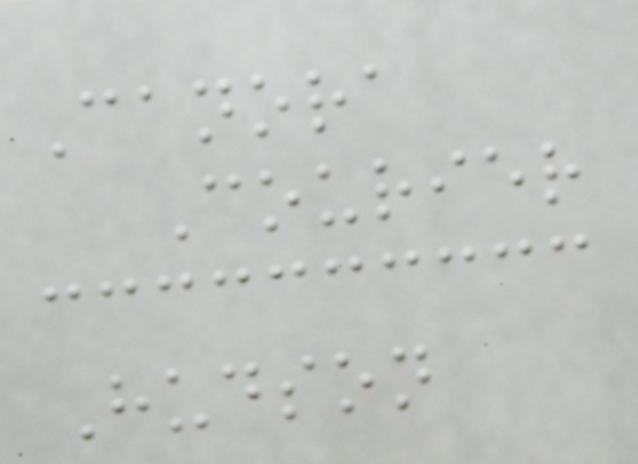Canora
Courier
Hudson
